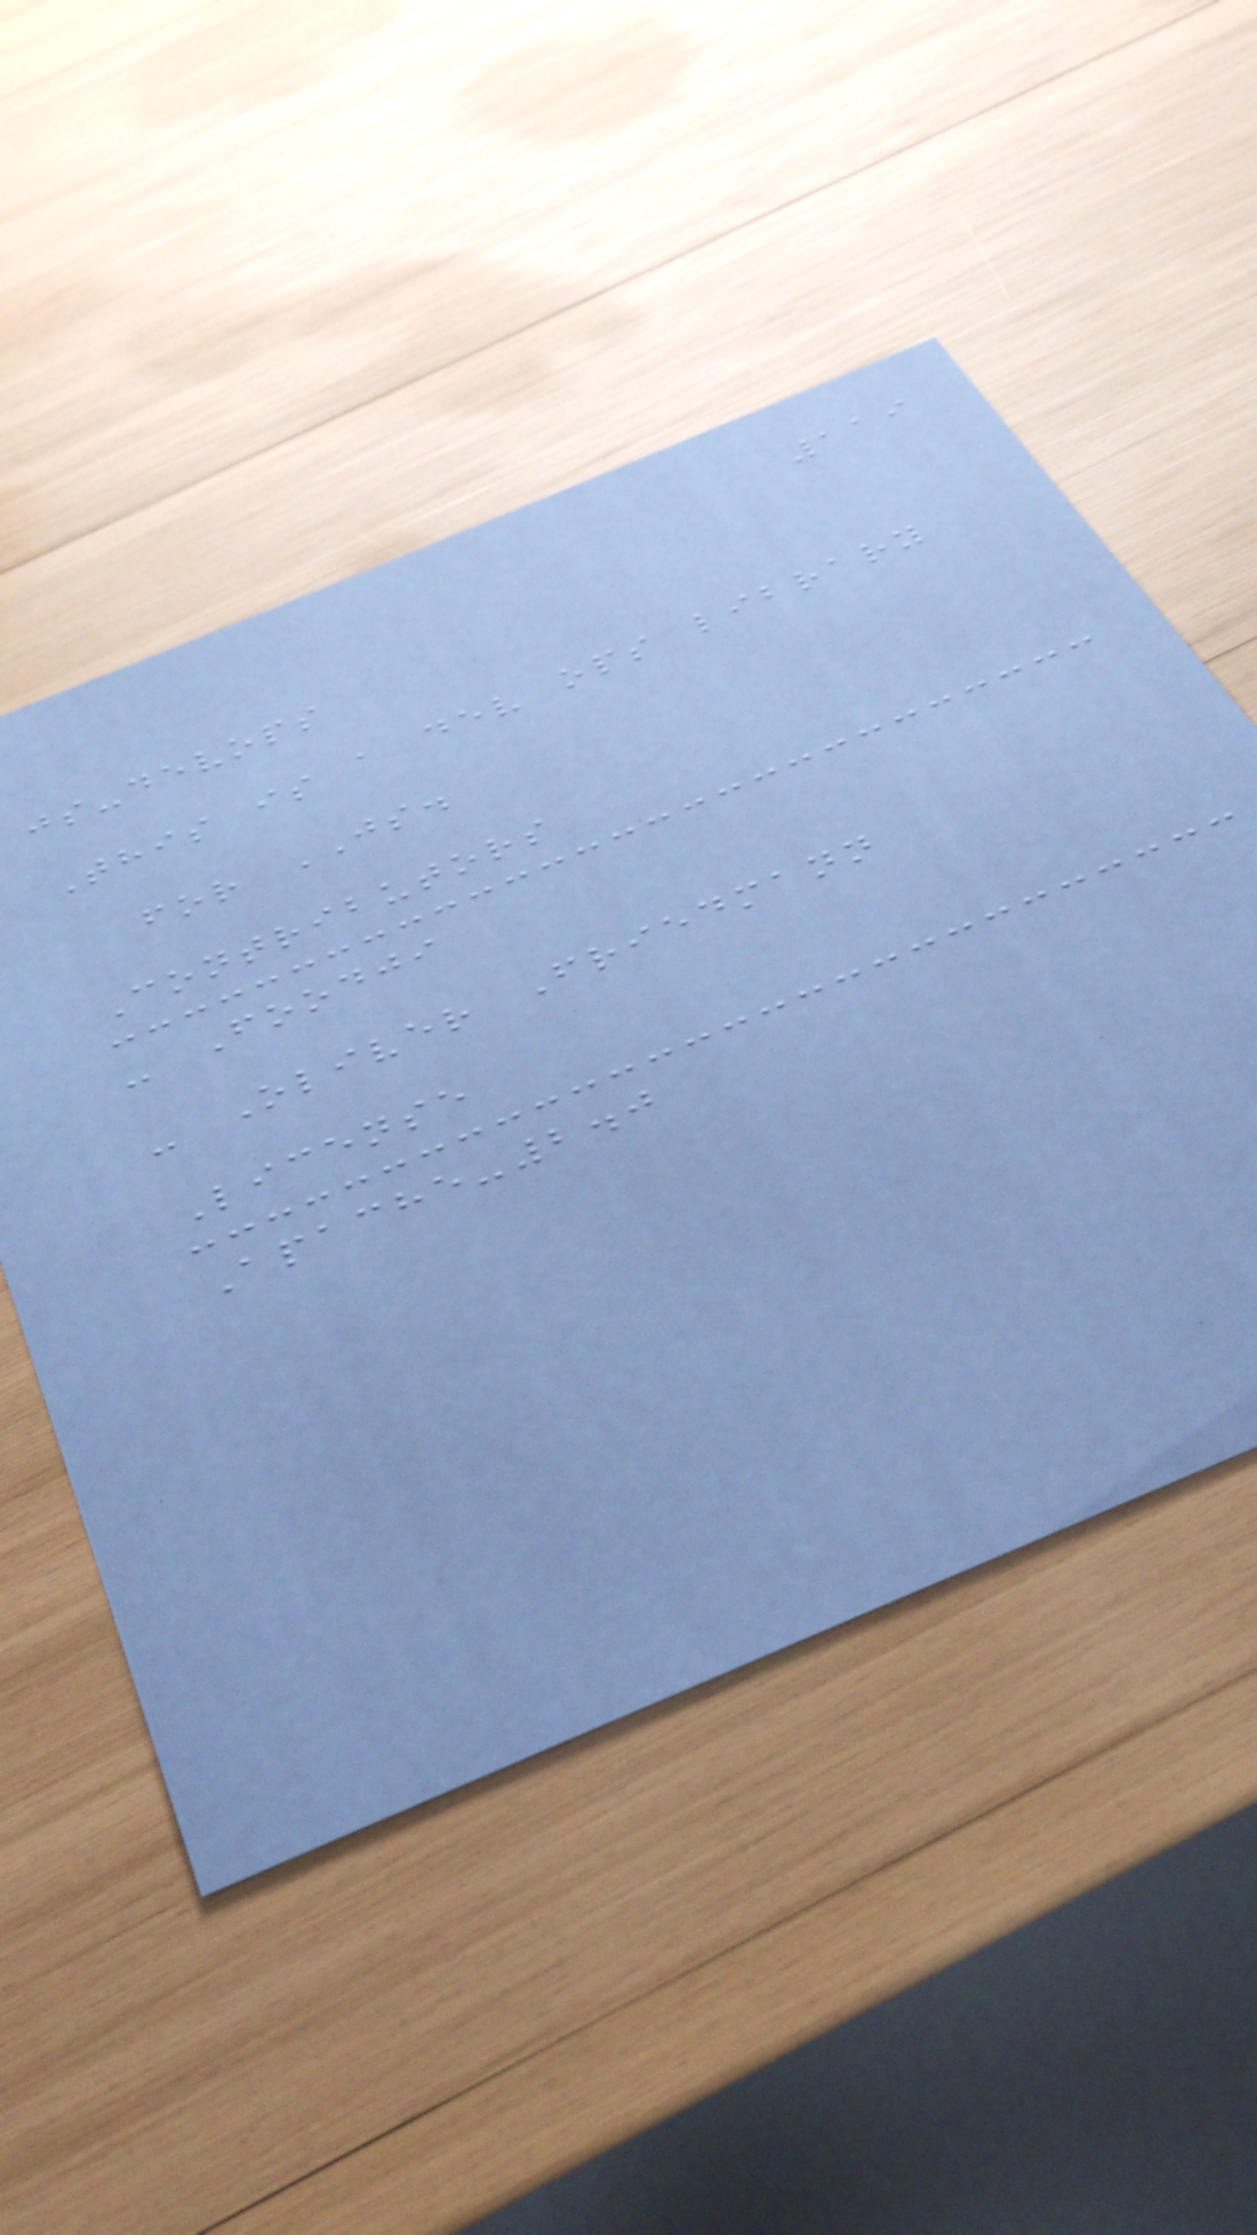119
js-devops
This is a dev ops library
for JS.
Contributors
- Foodji
- Oliver Friedmann
License
Apache-2.0
